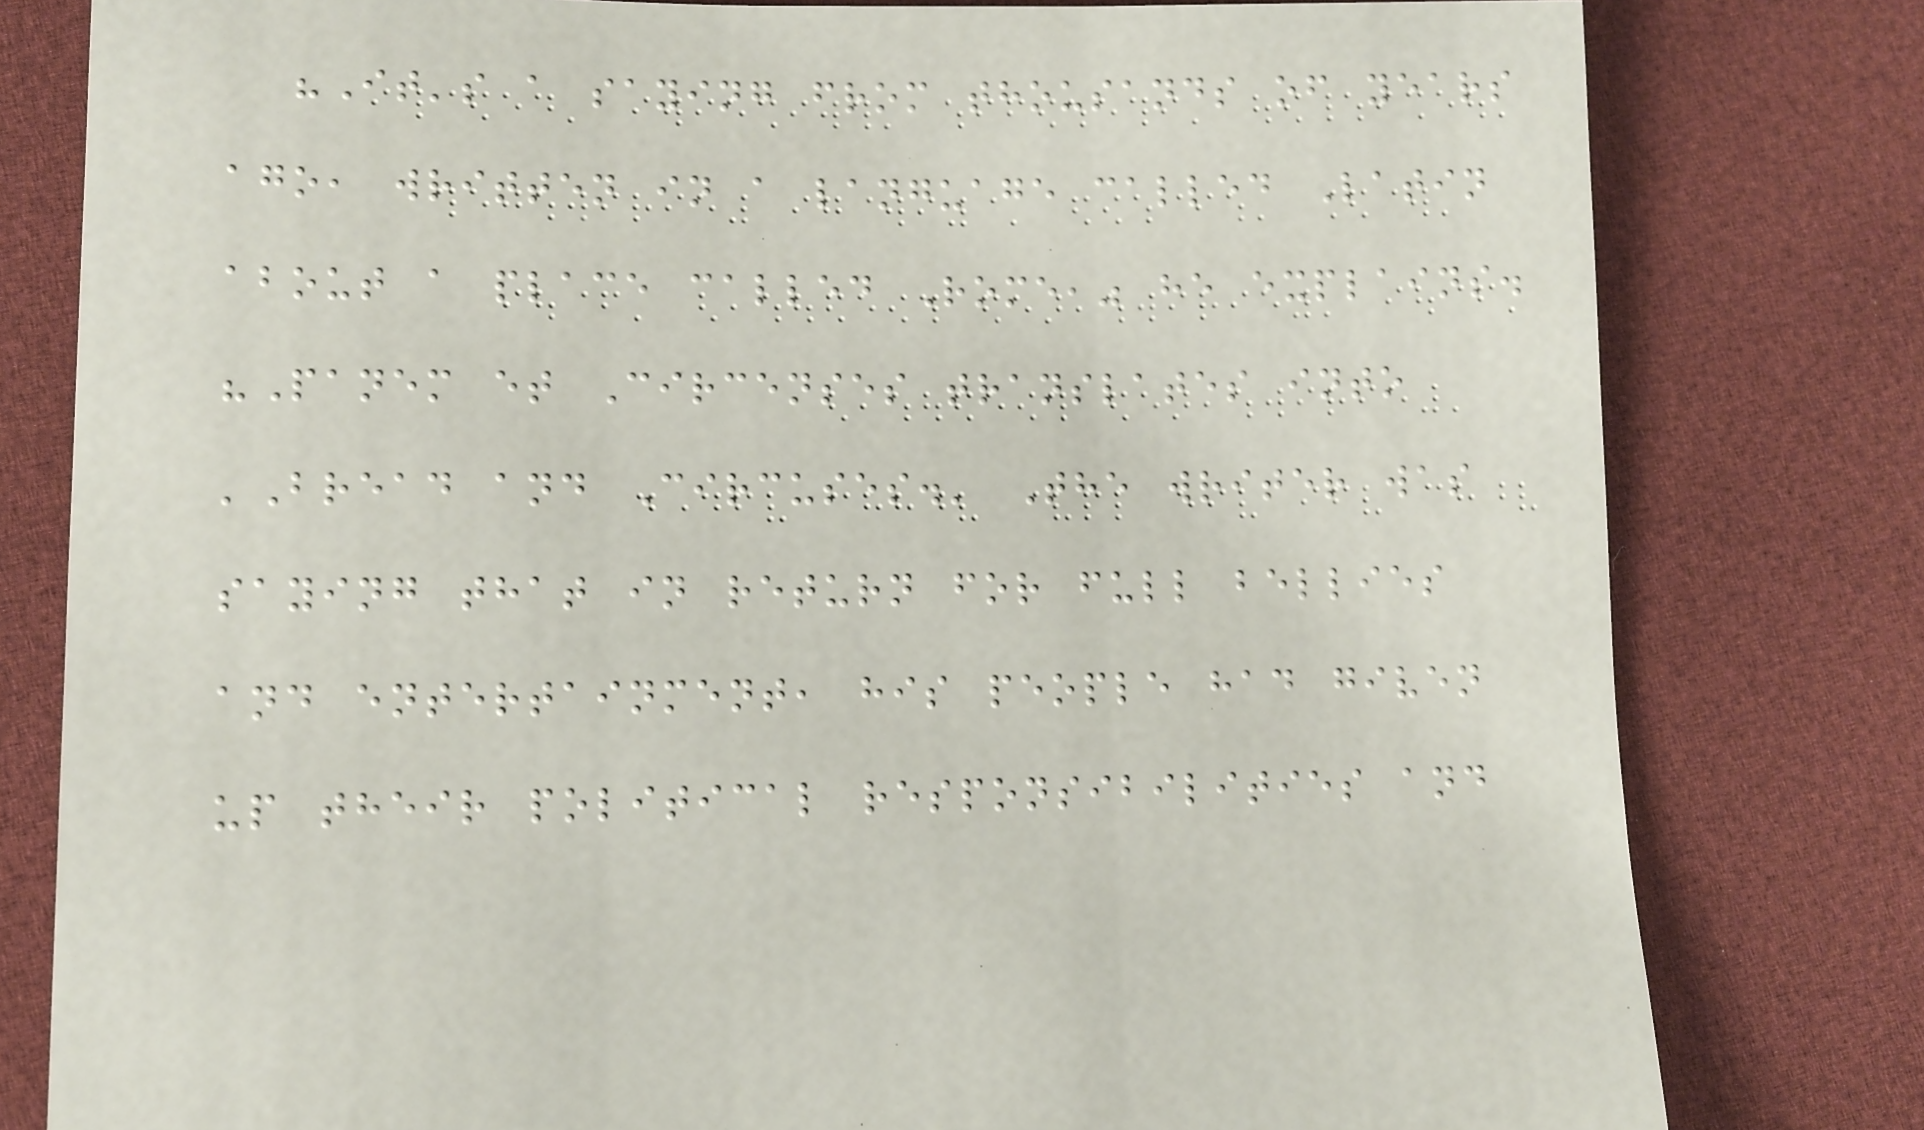"It's a saying from thousands of years
ago, written in a language called Latin
about a place called Rome," he explains.
"Panem et Circenses translates into
'Bread and Circuses.' The writer was
saying that in return for full bellies
and entertainment, his people had given
up their political responsibilities and
